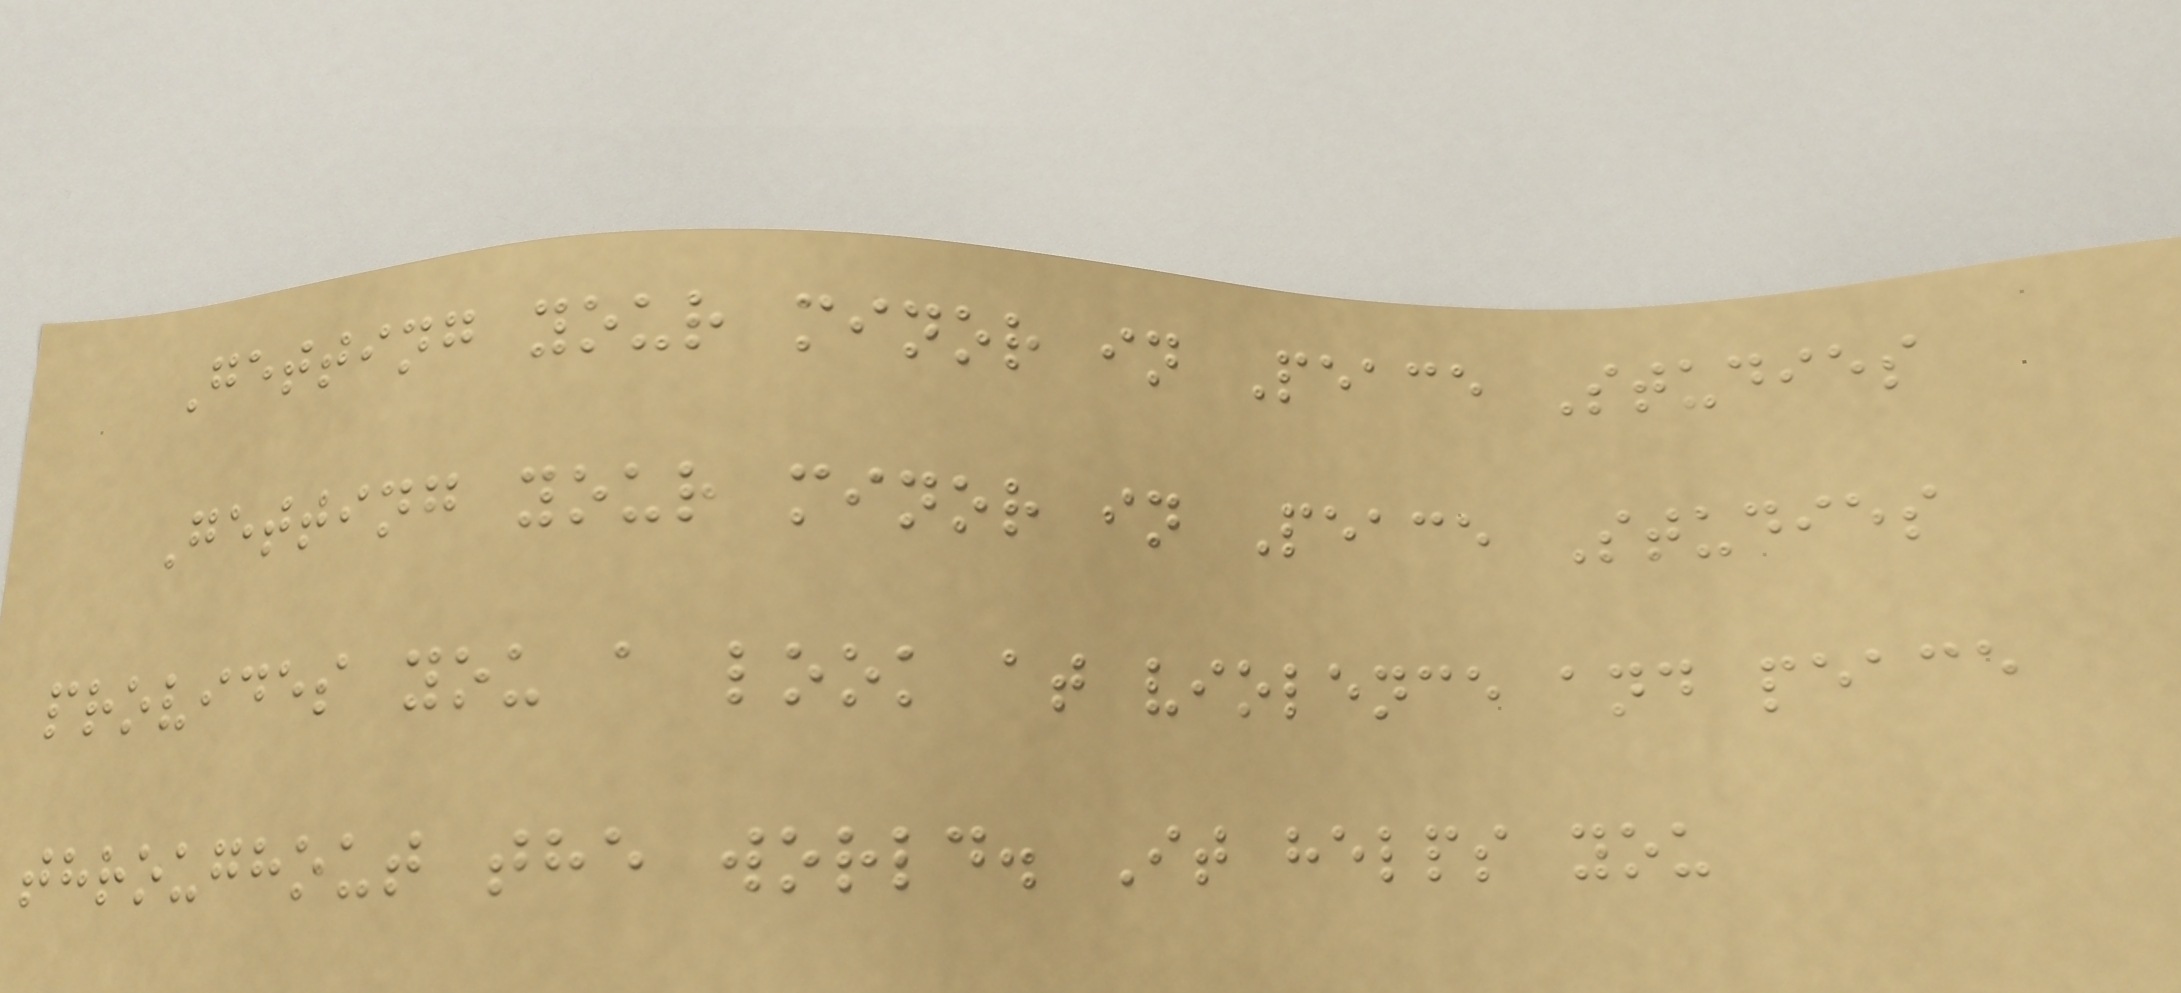Getting your minor in Peace Studies
Getting your minor in Peace Studies
provides you a look at violence and peace
throughout the world. It helps you
